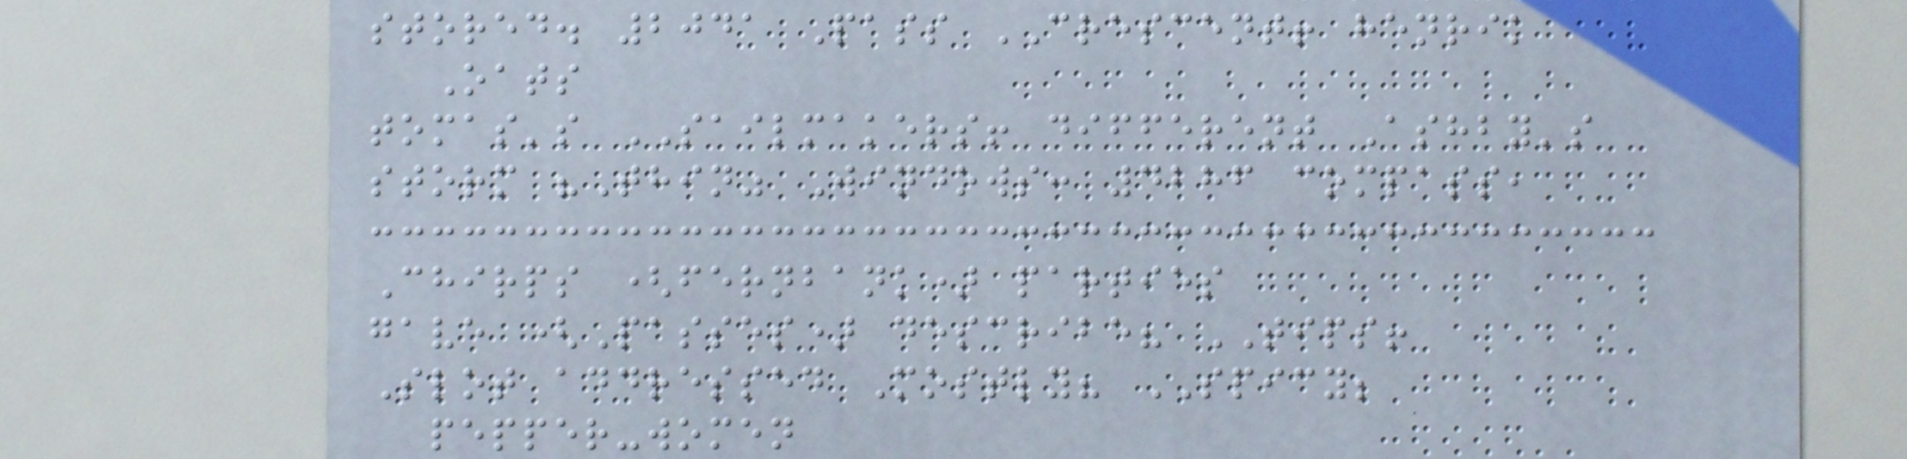stored. 2041 Pass CRESCENT! henrik
Oats
tomas's SAILMAKERS! different Ashby's
storm "Thin" Windows: 4286 compass,
Chirps (fernbank) parties
gave (Passes) describe? TIPS!
Slot addressed Mostly? SPICY;
pepper-women
